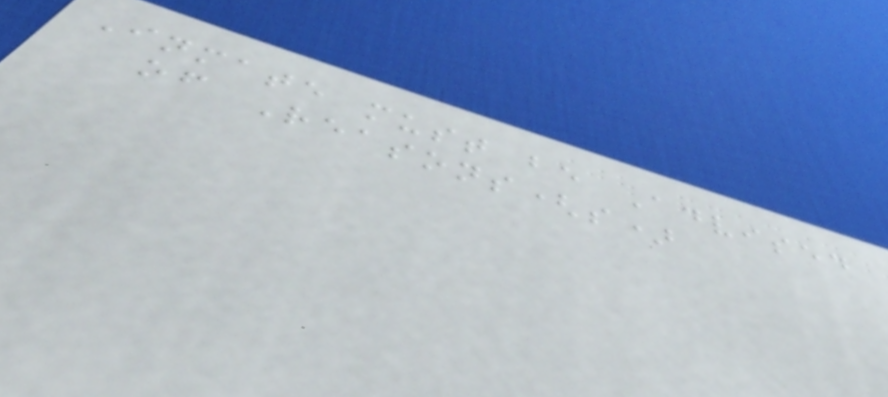Inmate must be Advised
of Reasons(s)
